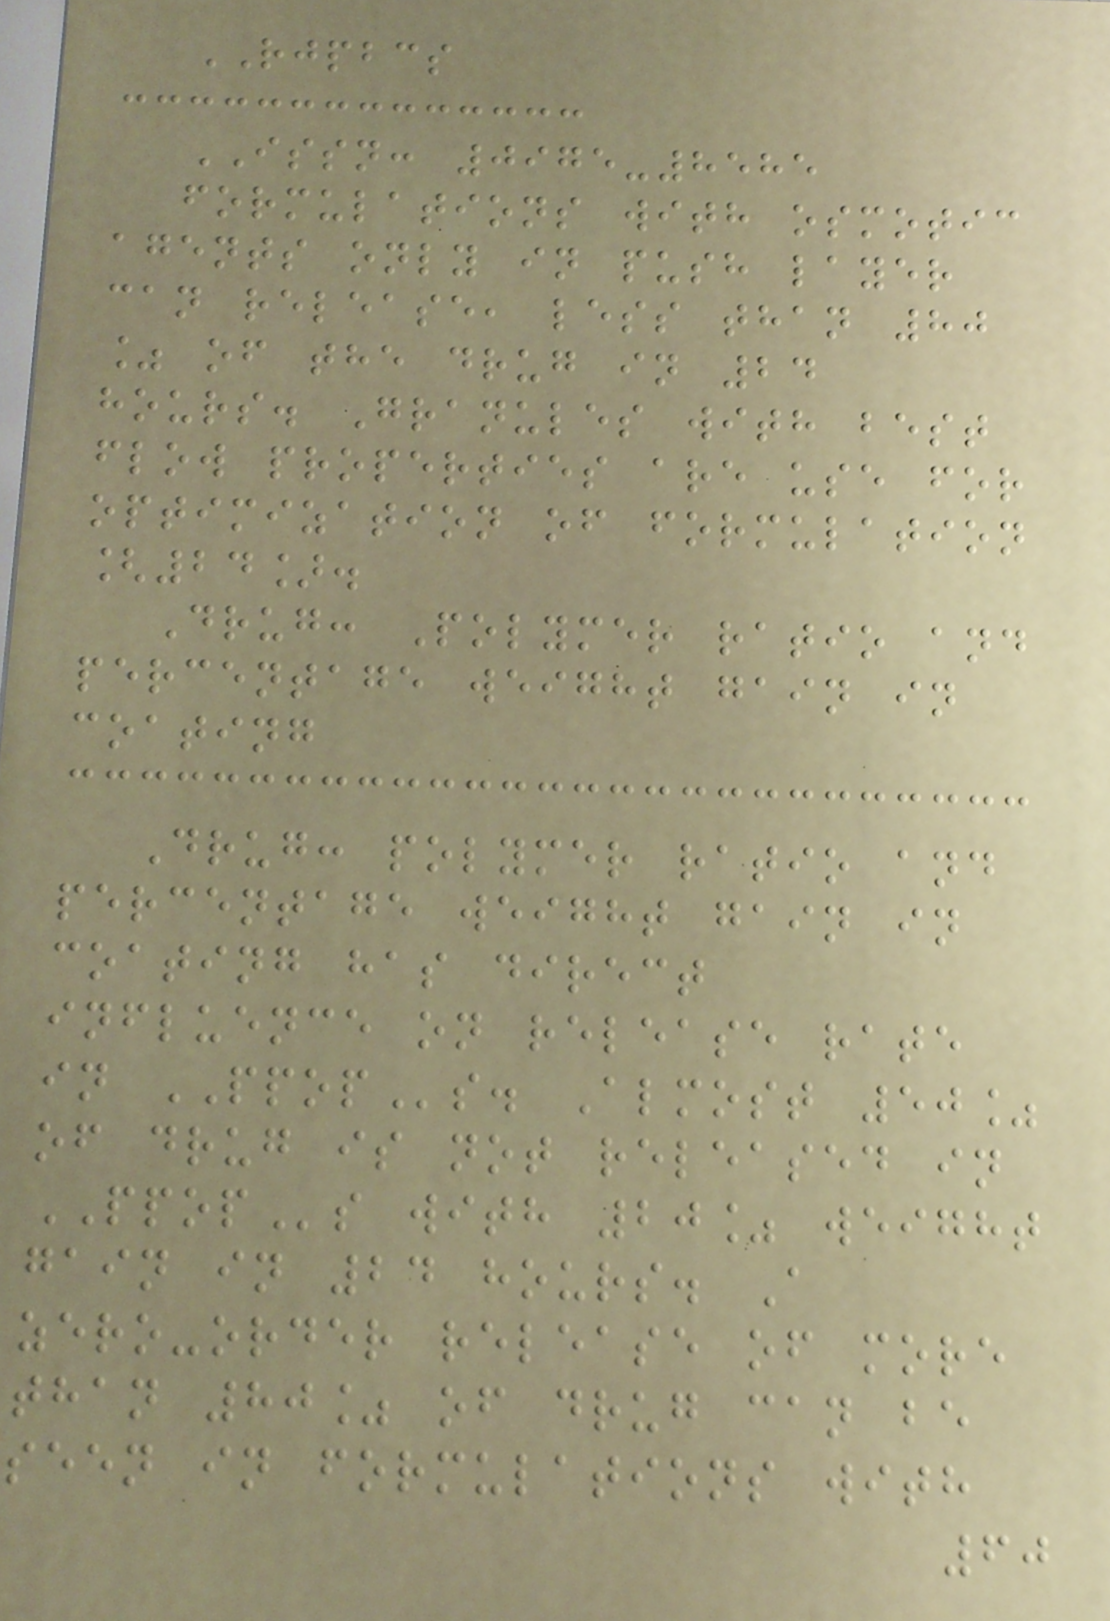RJPBCS
ISSN: 0975-8585
formulations with osmotic
agents only in push layer
can release, less than 80
% of the drug in 24
hours. Granules with best
flow properties are use for
optimization of formulation
[24].
Drug: Polymer ratio and
percentage weight gain in
coating
Drug: polymer ratio and
percentage weight gain in
coating has direct
influence on release rate
in PPOPs. Almost 50%
of drug is not released in
PPOPs with 20% weight
gain in 24 hours. A
zero-order release of more
than 80% of drug can be
seen in formulations with
60
